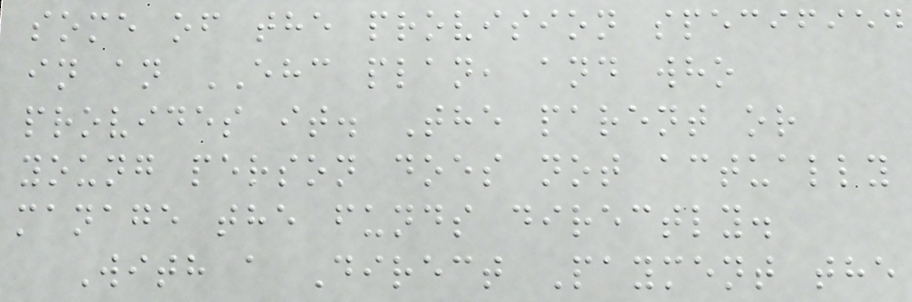some of the provision specified
in an EHC plan, and who
provides it. The parent or
young person does not actually
manage the funds directly.
With a Direct Payment the
